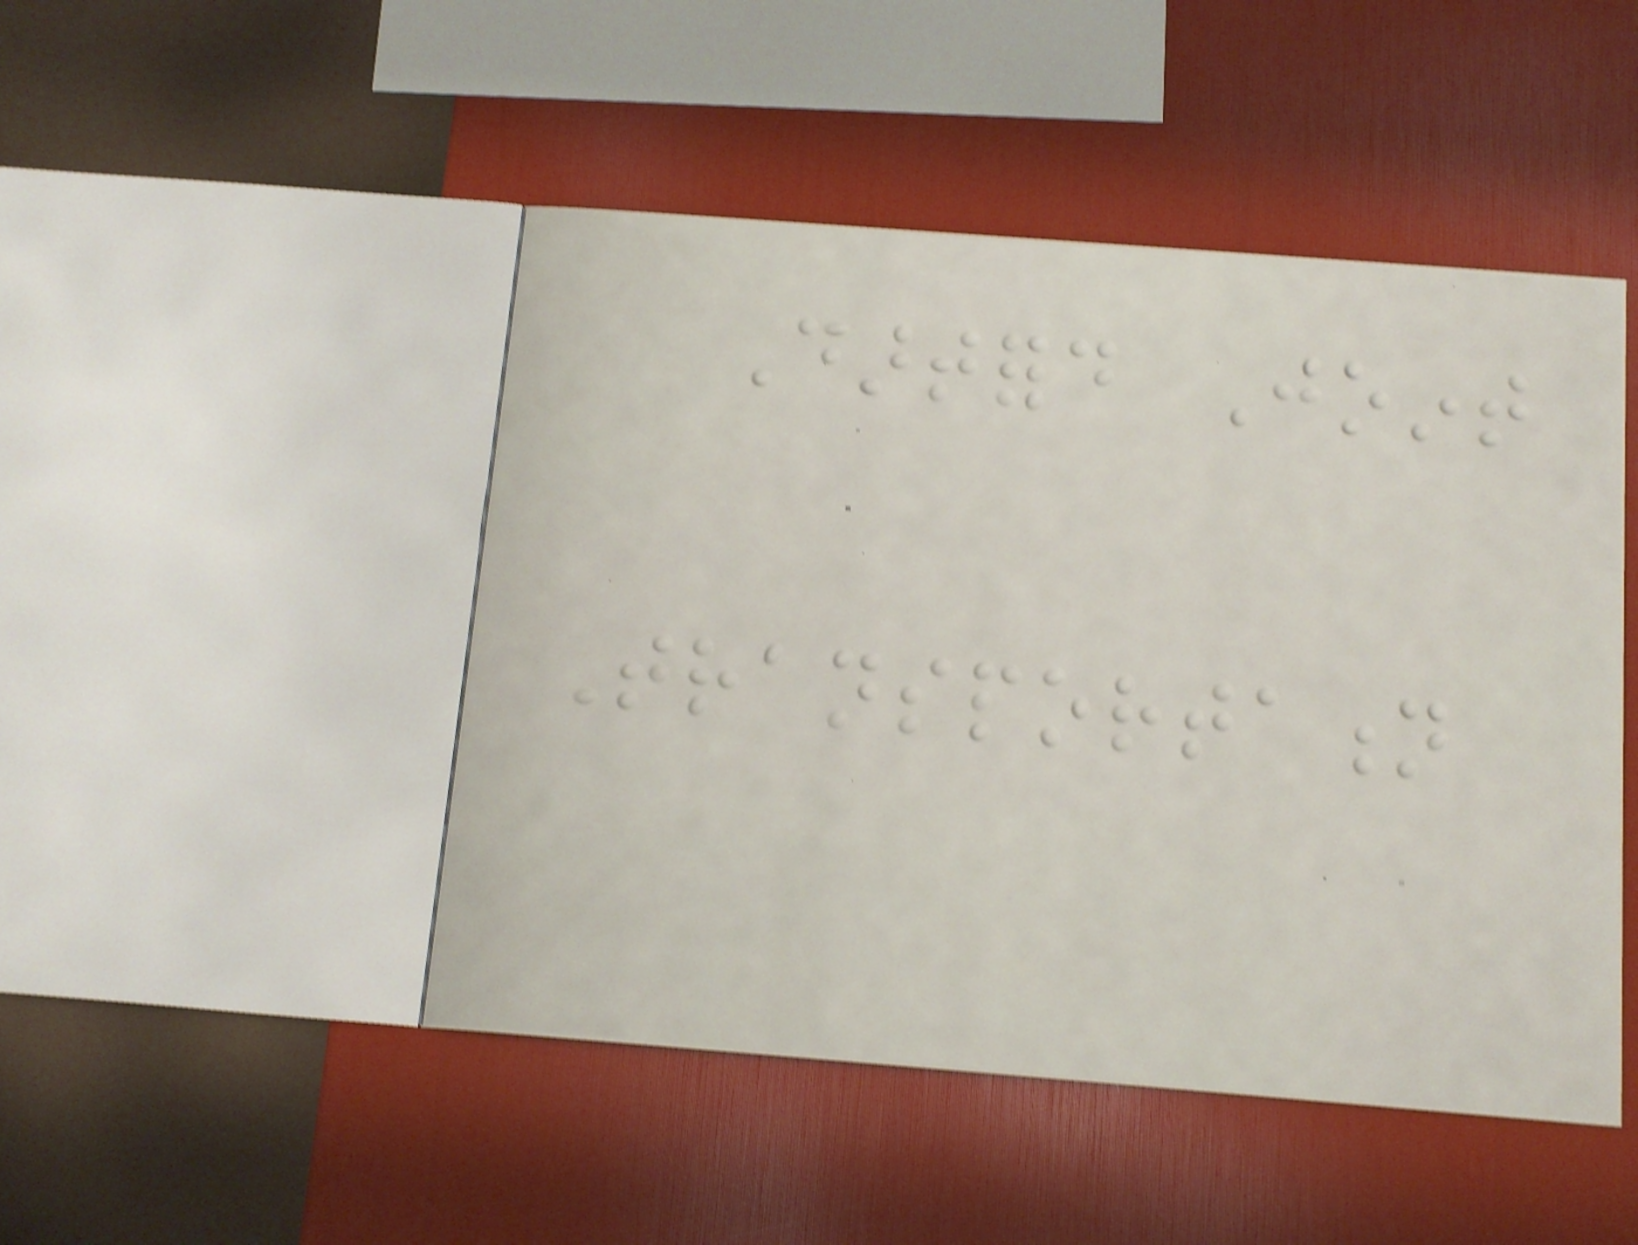Dartford Joint
Transportation
